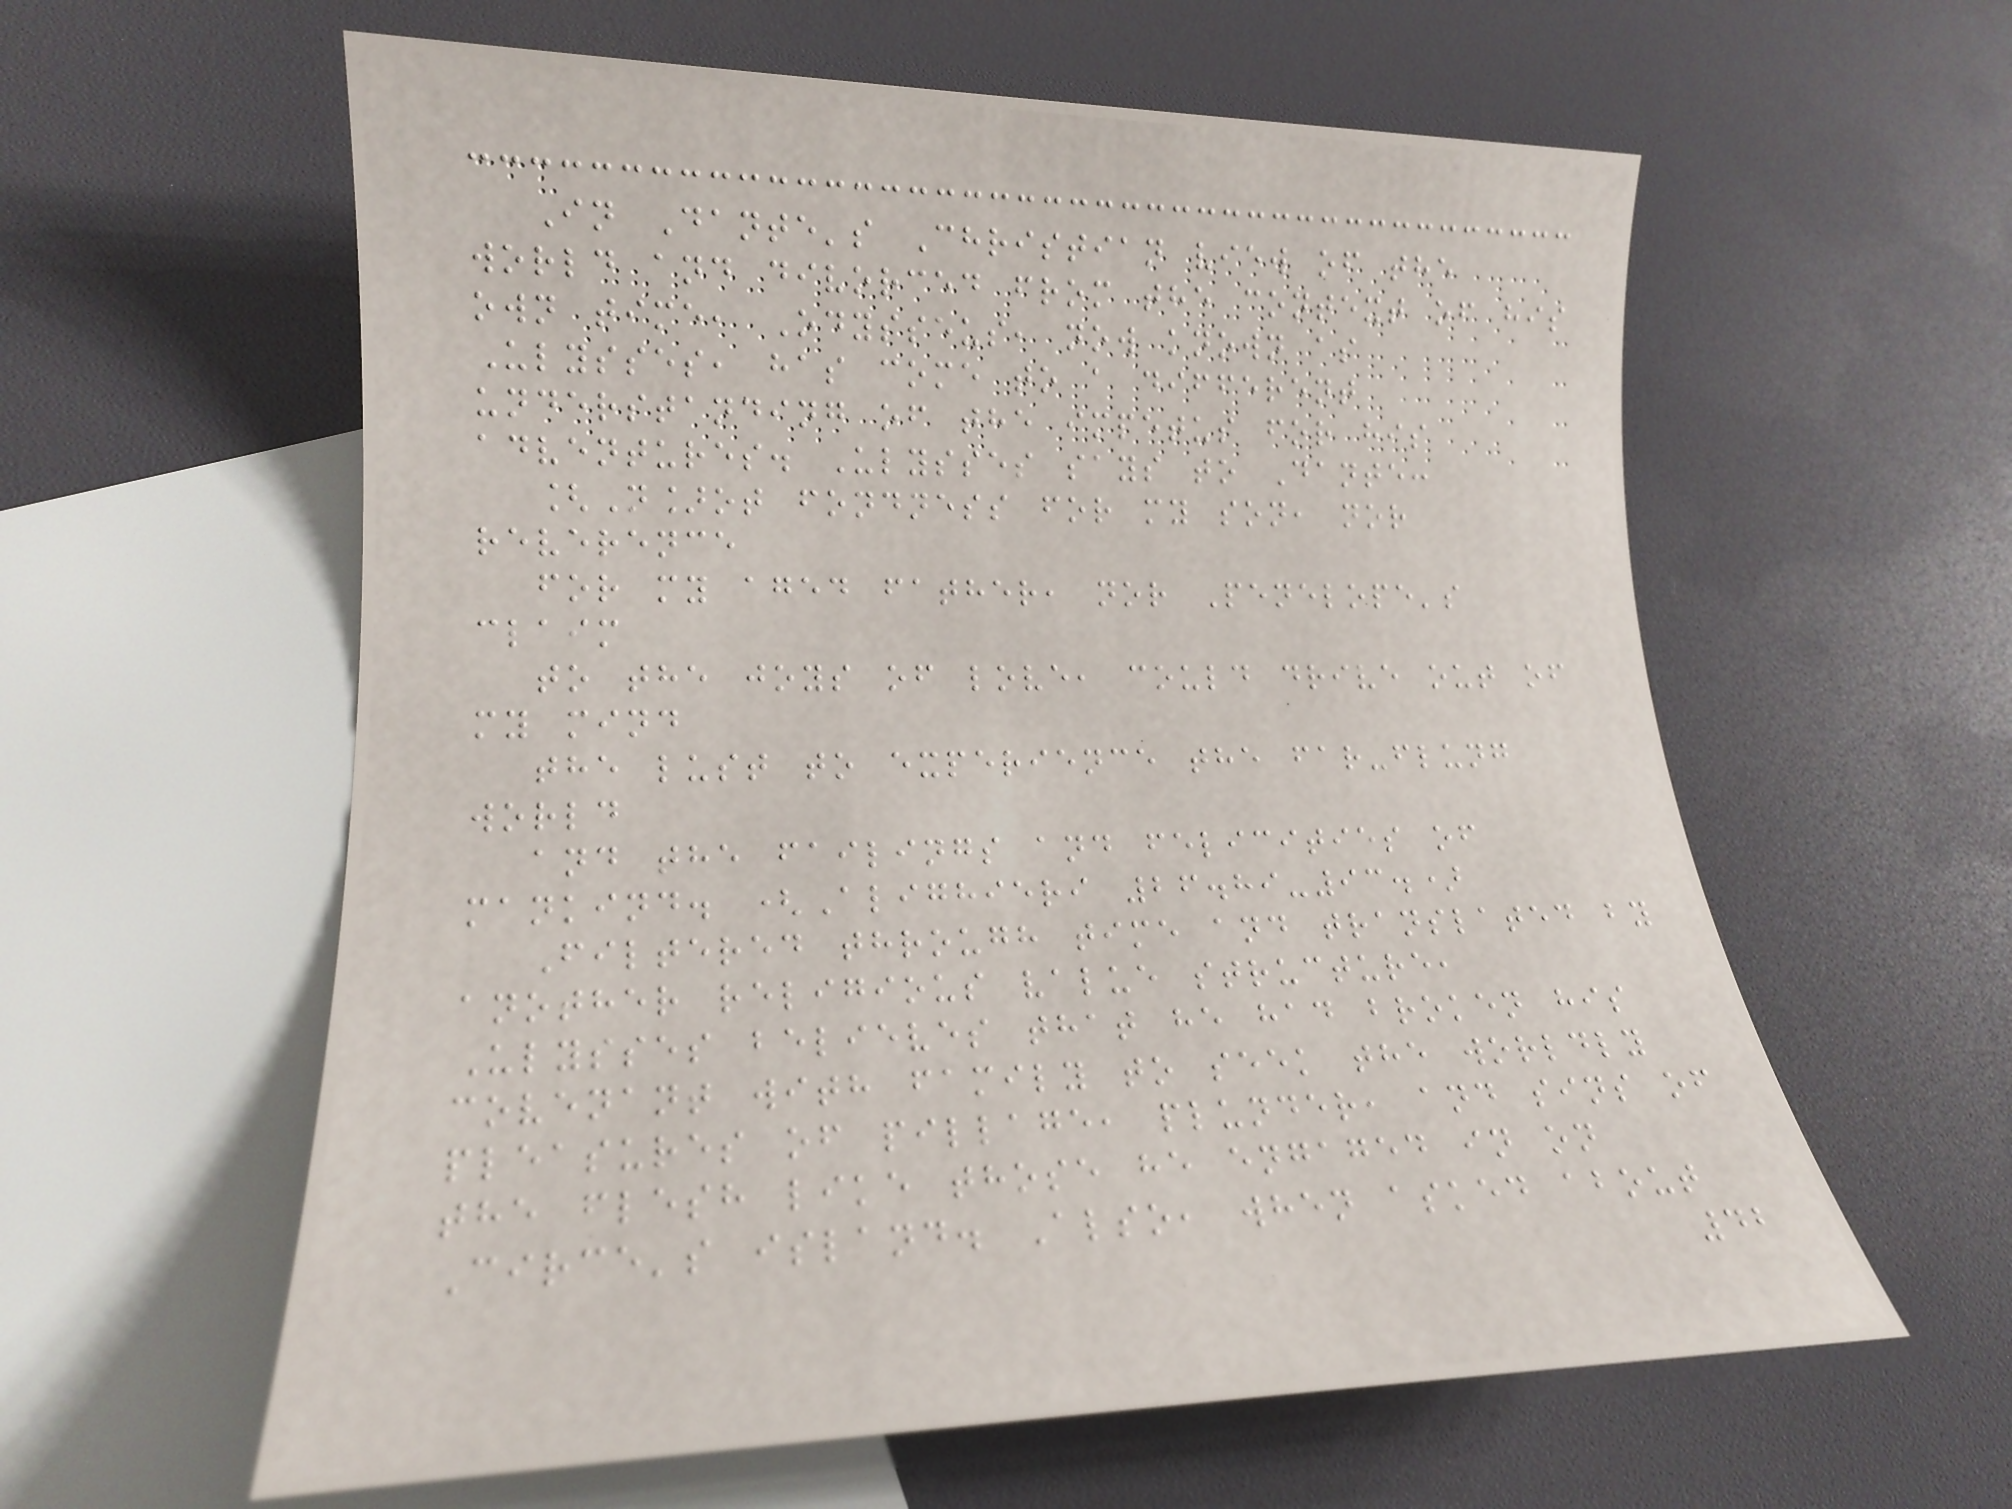In Dante's Christian view of the
world and divorced from the context of his
own time, Odysseus, now known as
Ulysses, has come to a different
understanding of the impetus for his
adventures. Ulysses says to Dante:
[N]ot fondness for my son, nor
reverence
for my aged father, nor Penelope's
claim
to the joys of love, could drive out of
my mind
the lust to experience the far-flung
world
and the failings and felicities of
mankind. (Alighieri 26.89-93.)
Filtered through time and translated by
another religious value structure,
Ulysses believes that he had broken his
covenant with family to seek the worldly
pleasures of pillage, plunder, and sins of
the flesh like those he engaged in on
Circe's island. Also, when asked about
42
